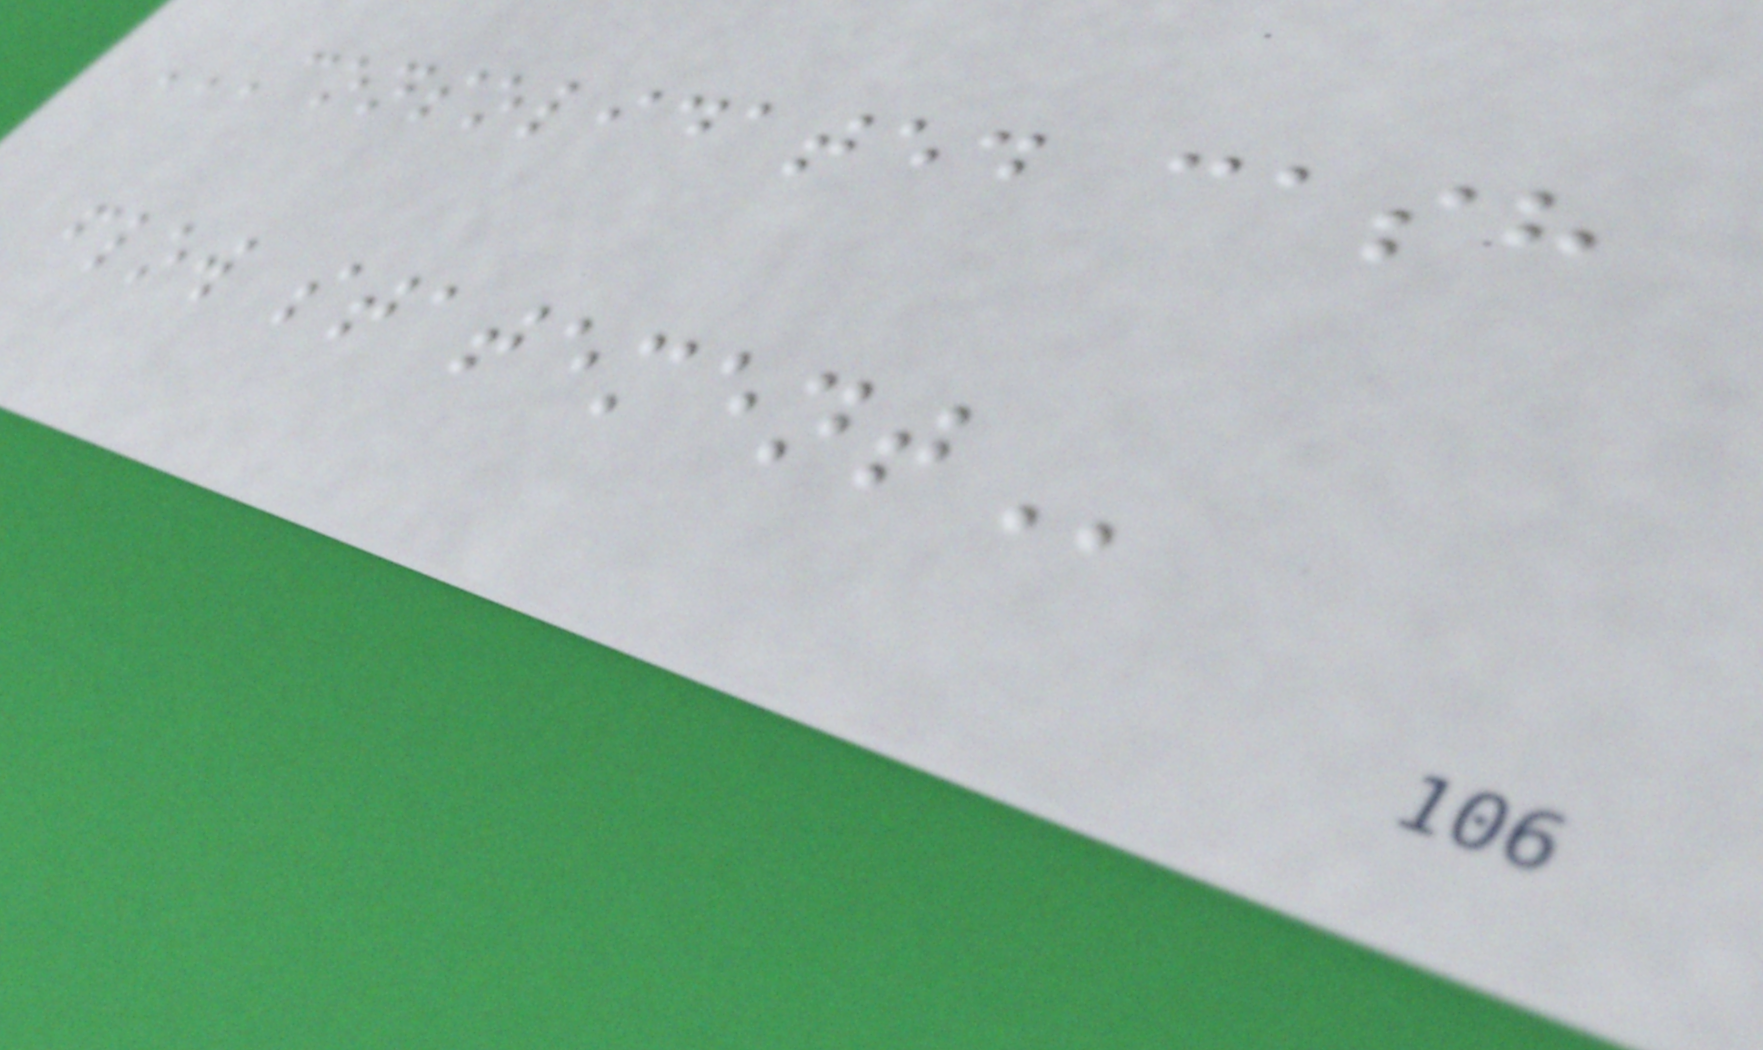CONSOLIDATED CASH
FLOW STATEMENT
